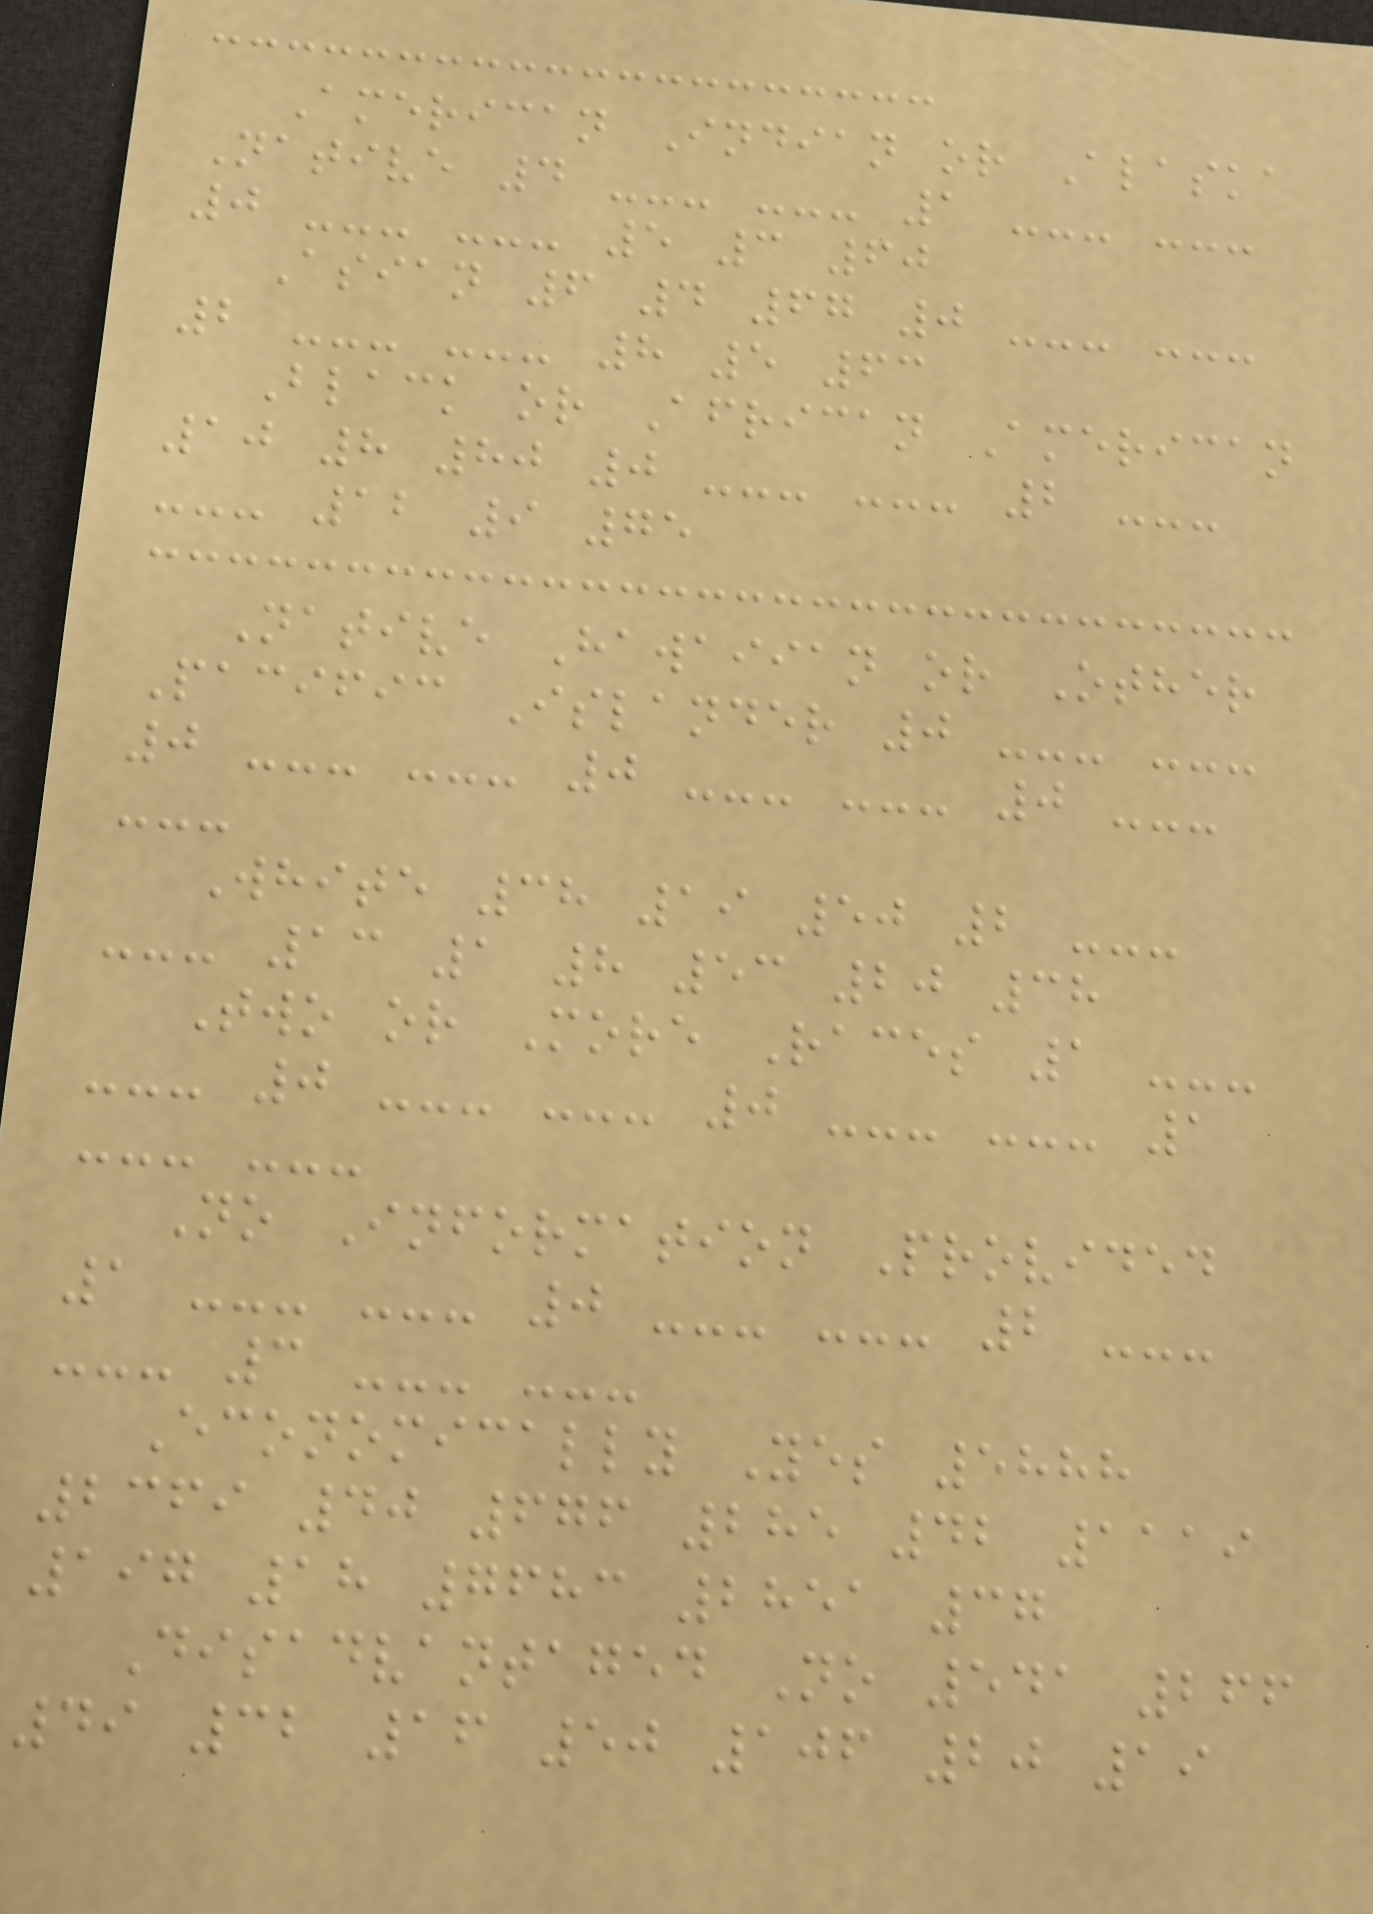American Indian or Alaska
Native 4 --- --- 1 --- ---
0 --- --- 5 3 60
Asian 6 4 67 0 --- ---
2 --- --- 8 5 63
Black or African American
10 8 80 0 --- --- 2 ---
--- 12 9 75
Native Hawaiian or Other
Pacific Islander 0 --- ---
0 --- --- 0 --- --- 0 ---
---
White 38 19 50 2 ---
--- 13 1 8 53 20 38
Two or More Races 1 ---
--- 0 --- --- 0 --- --- 1
--- ---
No Information Provided
1 --- --- 0 --- --- 2 ---
--- 3 --- ---
Economically Yes 5888
2369 40 676 285 42 1119
197 18 7683 2851 37
Disadvantaged No 541 266
49 32 16 50 106 20 19
